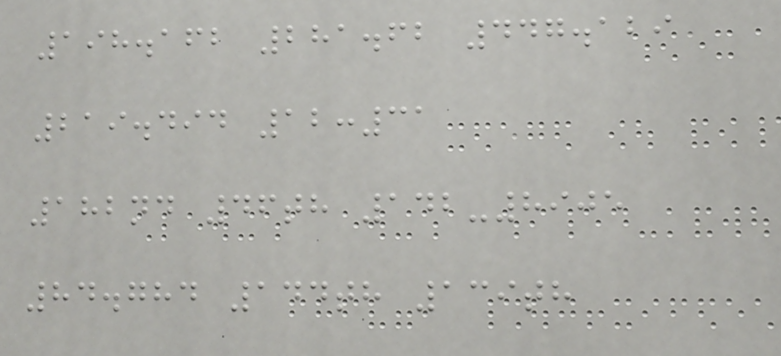198.162 281.62 447.129
219.494 12:31
182nd 46th 142-8905
84.784 144th 139th
